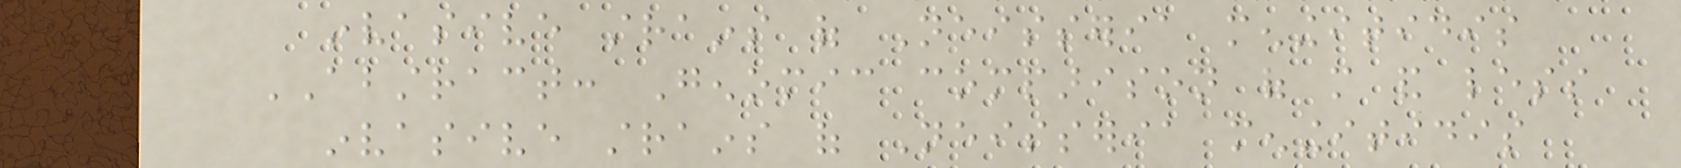invasive strains of Neisseria meningitidis
ABSTRACT: Genomic comparison of more and less
invasive strains of Neisseria meningitidis
